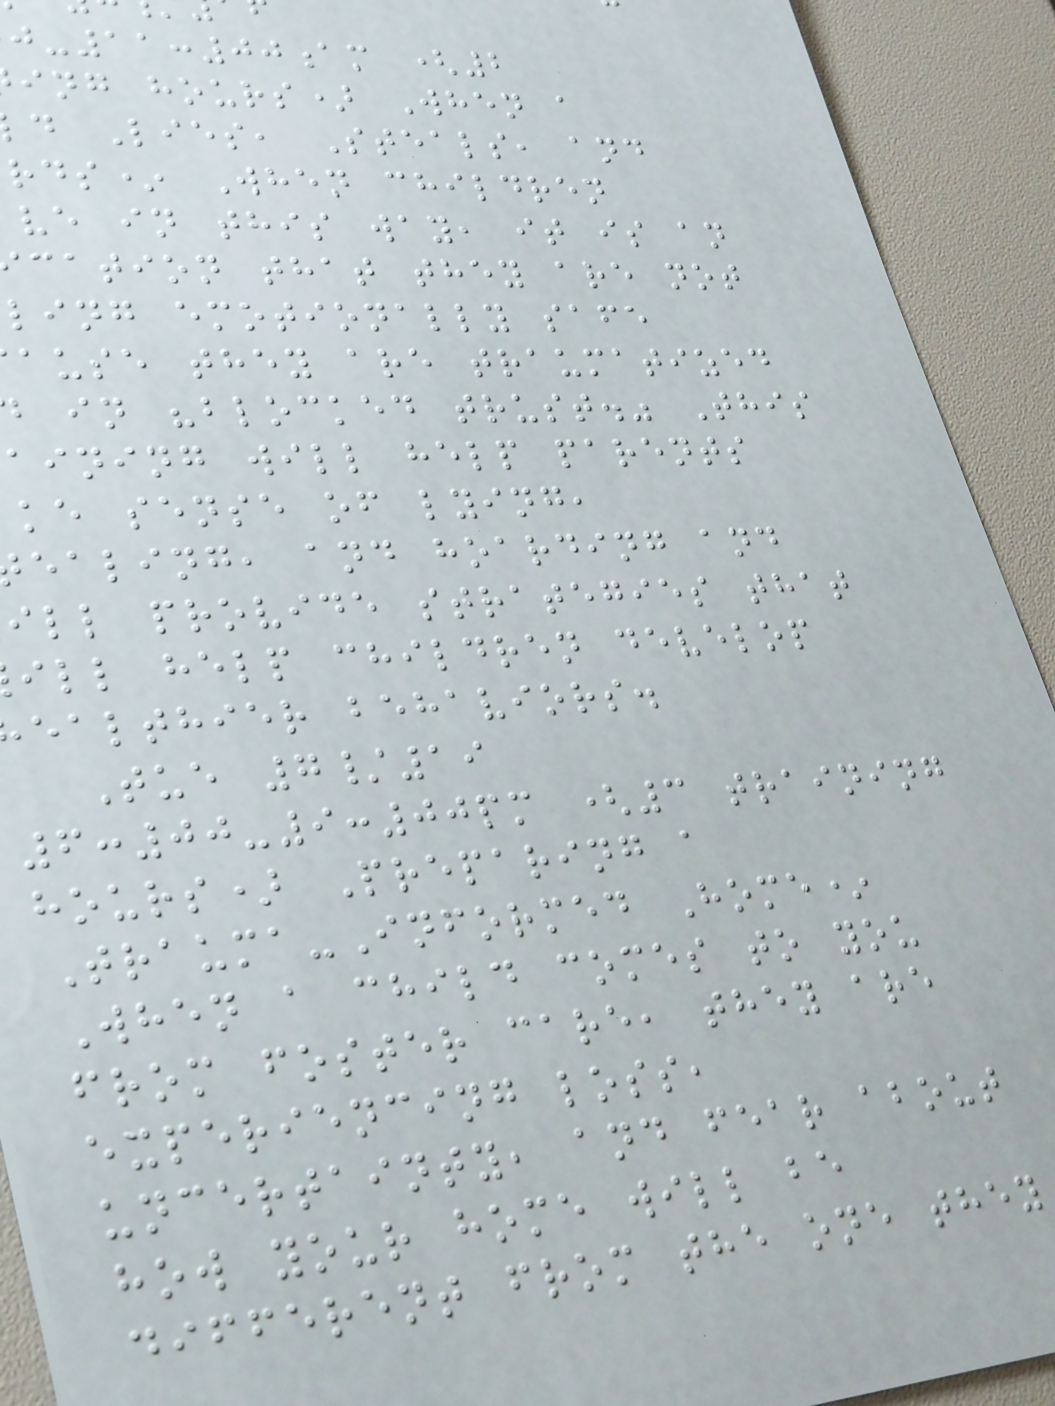-11:00am (2
ing hours) When a
d Lies, Steals, and
rds* When children
ve in this way, it is an
cation that they are not
ling emotionally safe
ause they are traumatized
in "blocked trust." This
aining will help parents
ke sense of lying,
ealing, and hoarding and
ill provide strategies that
ill help children develop
ealthier behaviors.
Tue 7/19
6:00-9:00pm (3 training
hours) Preparing a
Trauma-Informed Home*
When a child comes to you
from foster care, they are
experiencing loss,
uncertainty, and fear about
how your home will be
different from the one they
